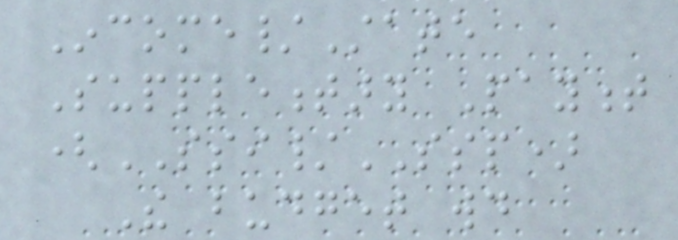Income/State
Supplementary Payment
(SSI/SSP)
The budget would
